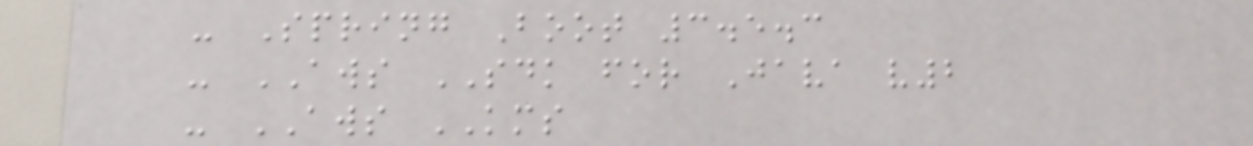- Spring Boot 3.5.3
- AWS SDK for Java v2
- AWS KMS
